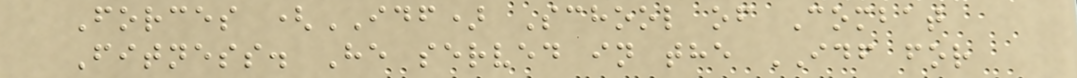Forces (IDF) School of Combat
Fitness. He served in the IDF for
